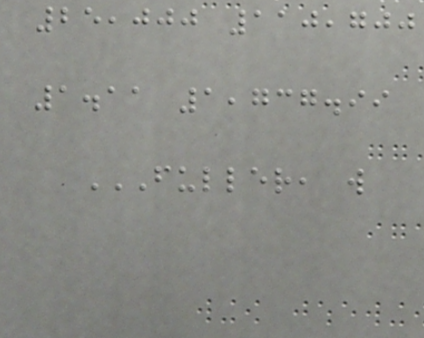25,000 110,700
1.11 1,737.99
FULLER, W
